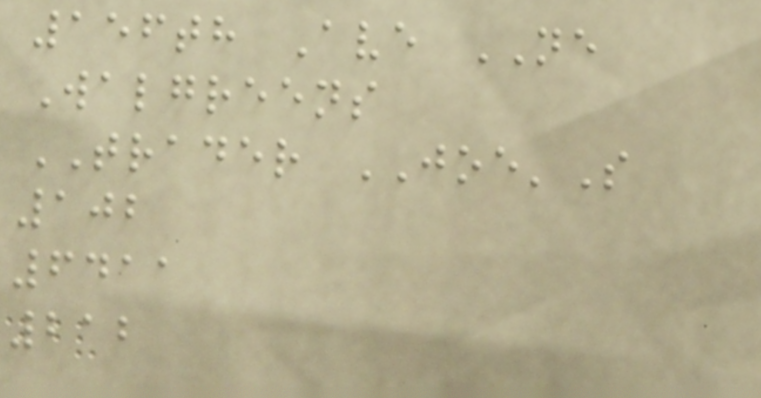156th Ave NE
Walgreens
TRADER JOE'S
102
6411
212
